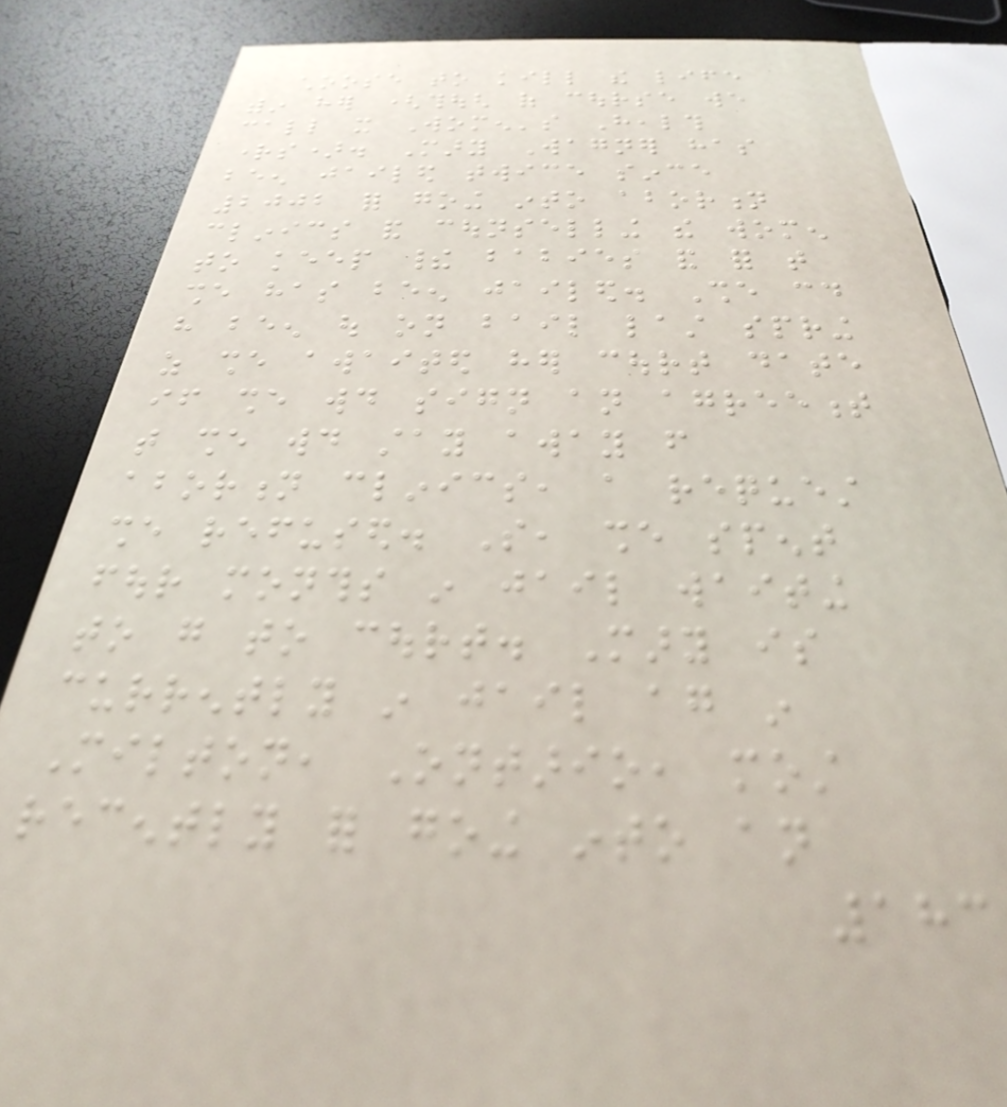choose to kill the life
within her (though of course we
call it Women's Health
rights). Mary Wagner has
been jailed twice since
2002 for going into abortion
clinics and counselling the women
to keep their babies and for that
she has been jailed. She could
have been out on bail last spring
as she awaited her court date
if she would sign an agreement
that she would stay away from
abortion clinics, a request
she refused. So, she spent
four months in jail waiting
to go to court. Mary is
currently in jail again in
Milton, Ontario, most
recently for going into an
183
